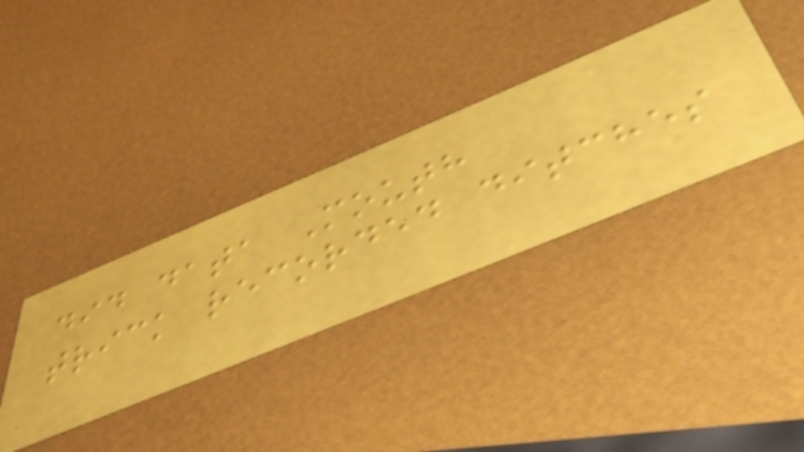did data Mouth
trick recorded ditches
